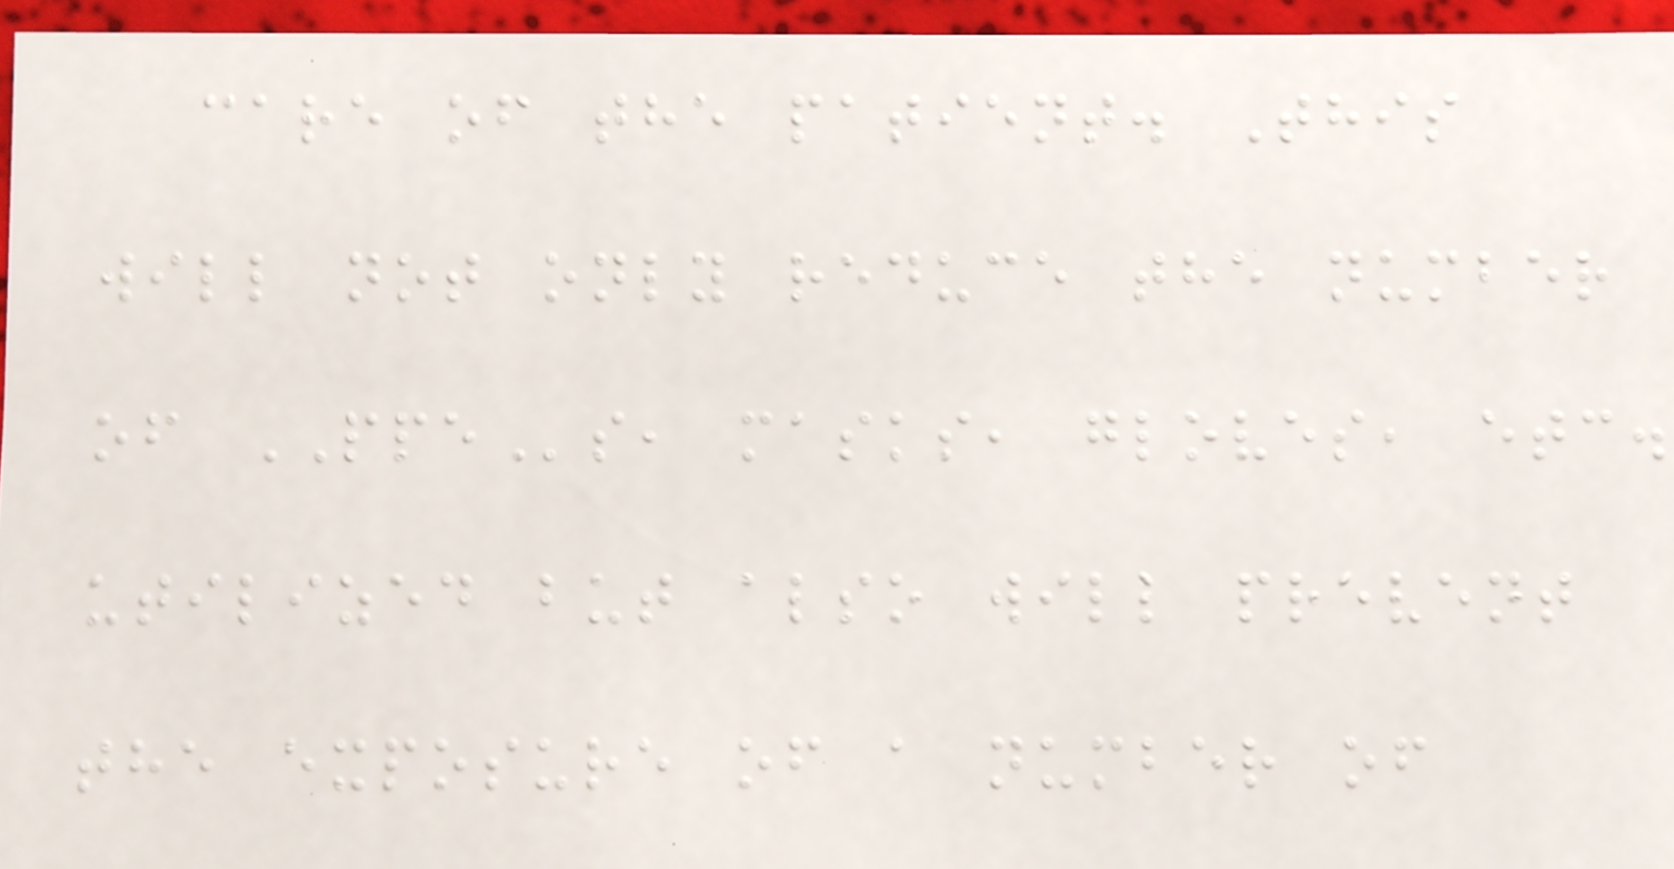care of the patient. This
will not only reduce the number
of PPEs, masks, gloves, etc.
utilized but also will prevent
the exposure of a number of
